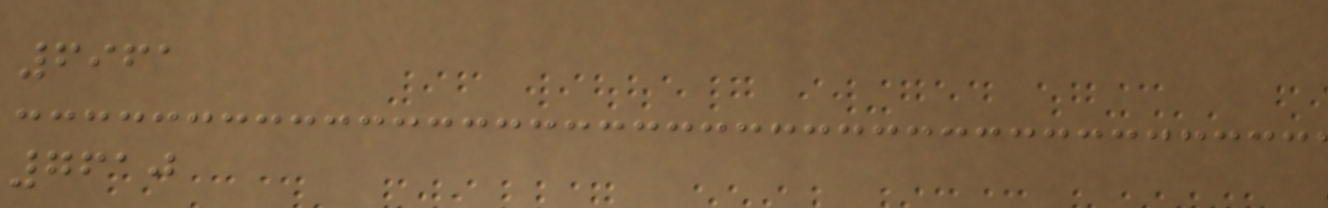6961
7610
